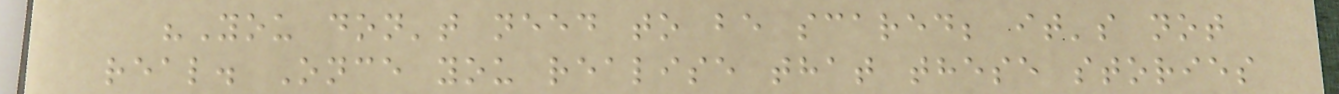"You don't need to be scared; it's not
real. Once you realise that these stories
